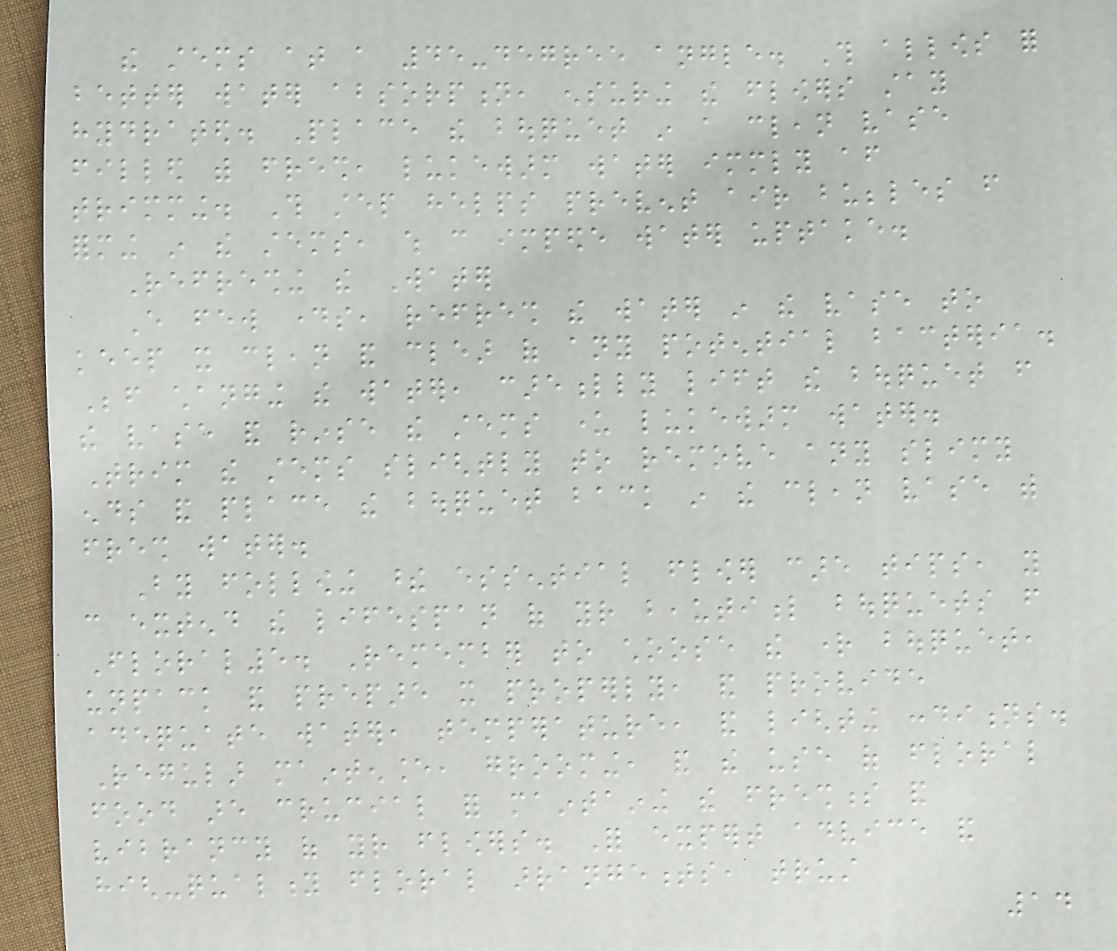the stems at a 45-degree angle. This allows for
better water absorption, ensuring the flowers stay
hydrated. Place the bouquet in a clean vase
filled with fresh, lukewarm water immediately after
trimming. This step helps prevent air bubbles from
forming in the stems, which can impede water uptake.
Refreshing the Water
Every few days, refresh the water in the vase to
keep it clean and clear of any potential bacteria.
Before changing the water, carefully lift the bouquet from
the vase and rinse the stems under lukewarm water.
Trim the stems slightly to remove any slimy
ends and place the bouquet back in the clean vase with
fresh water.
By following these essential flower care tips, you
can extend the lifespan of your beautiful bouquets from
Floral5. Remember to choose the right bouquet,
unpack and prepare it properly, and provide
adequate water, temperature, and lighting conditions.
Regular maintenance, grooming, and the use of floral
food are crucial for maintaining the freshness and
vibrancy of your flowers. For expert advice and
high-quality floral arrangements, trust
14
